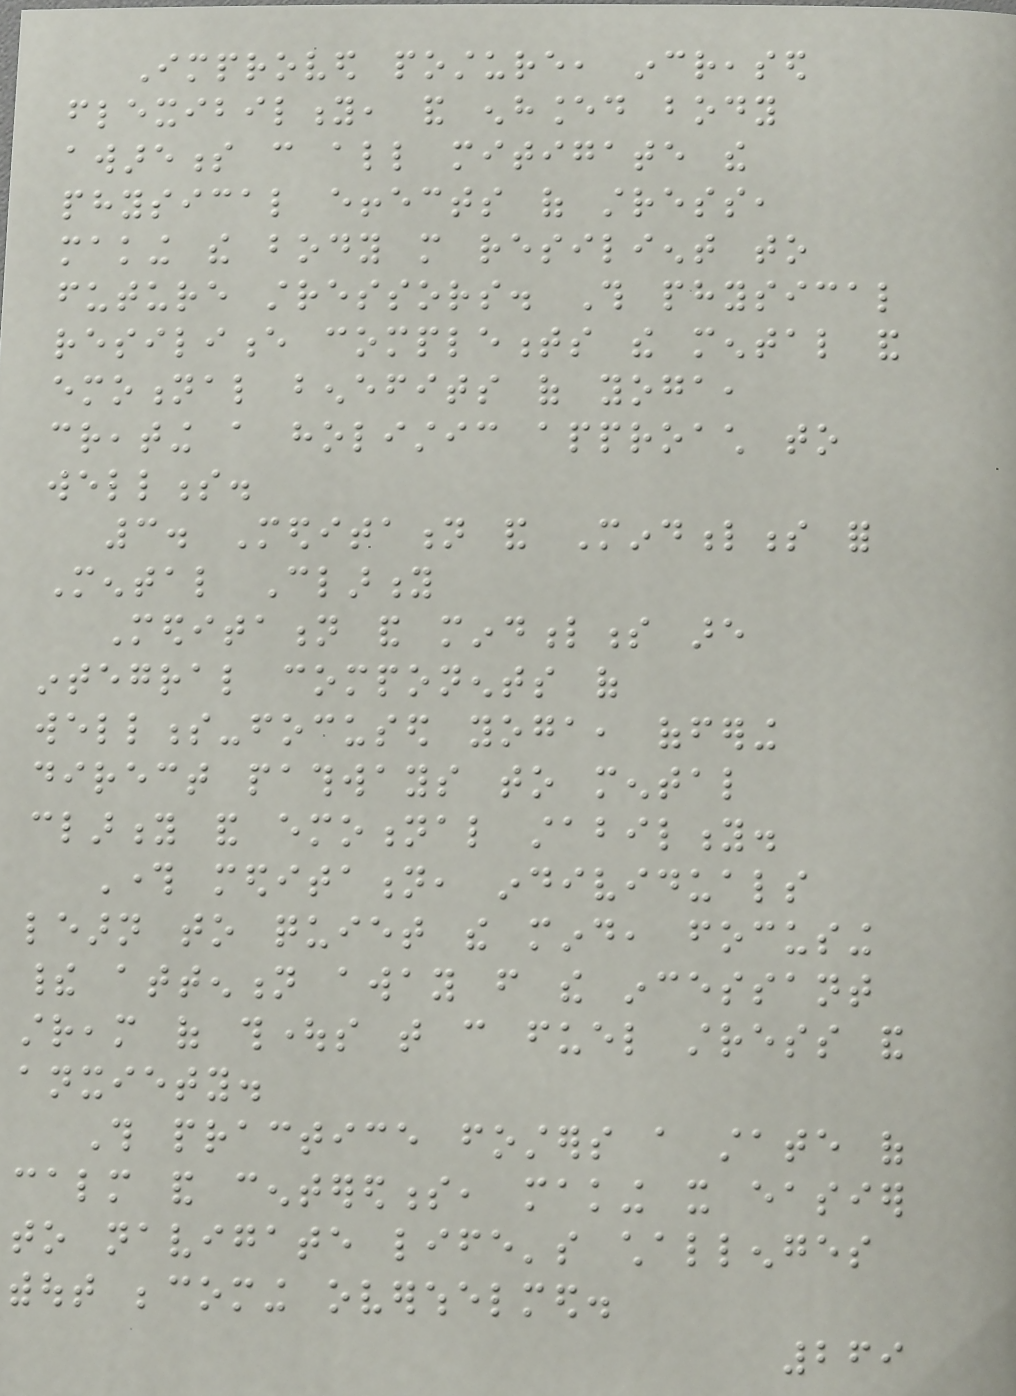Improved posture, increased
flexibility, and enhanced body
awareness can all mitigate the
physical effects of stress,
making the body more resilient to
future stressors. This physical
resilience complements the mental and
emotional benefits of yoga,
creating a holistic approach to
wellness.
3. Meditation and Mindfulness for
Mental Clarity
Meditation and mindfulness are
integral components of
wellness-focused yoga, offering
direct pathways to mental
clarity and emotional stability.
Through meditation, individuals
learn to quiet the mind, focusing
their attention away from the incessant
stream of thoughts that can fuel stress and
anxiety.
This practice fosters a state of
calm and centeredness, making it easier
to navigate life's challenges
without becoming overwhelmed.
269
